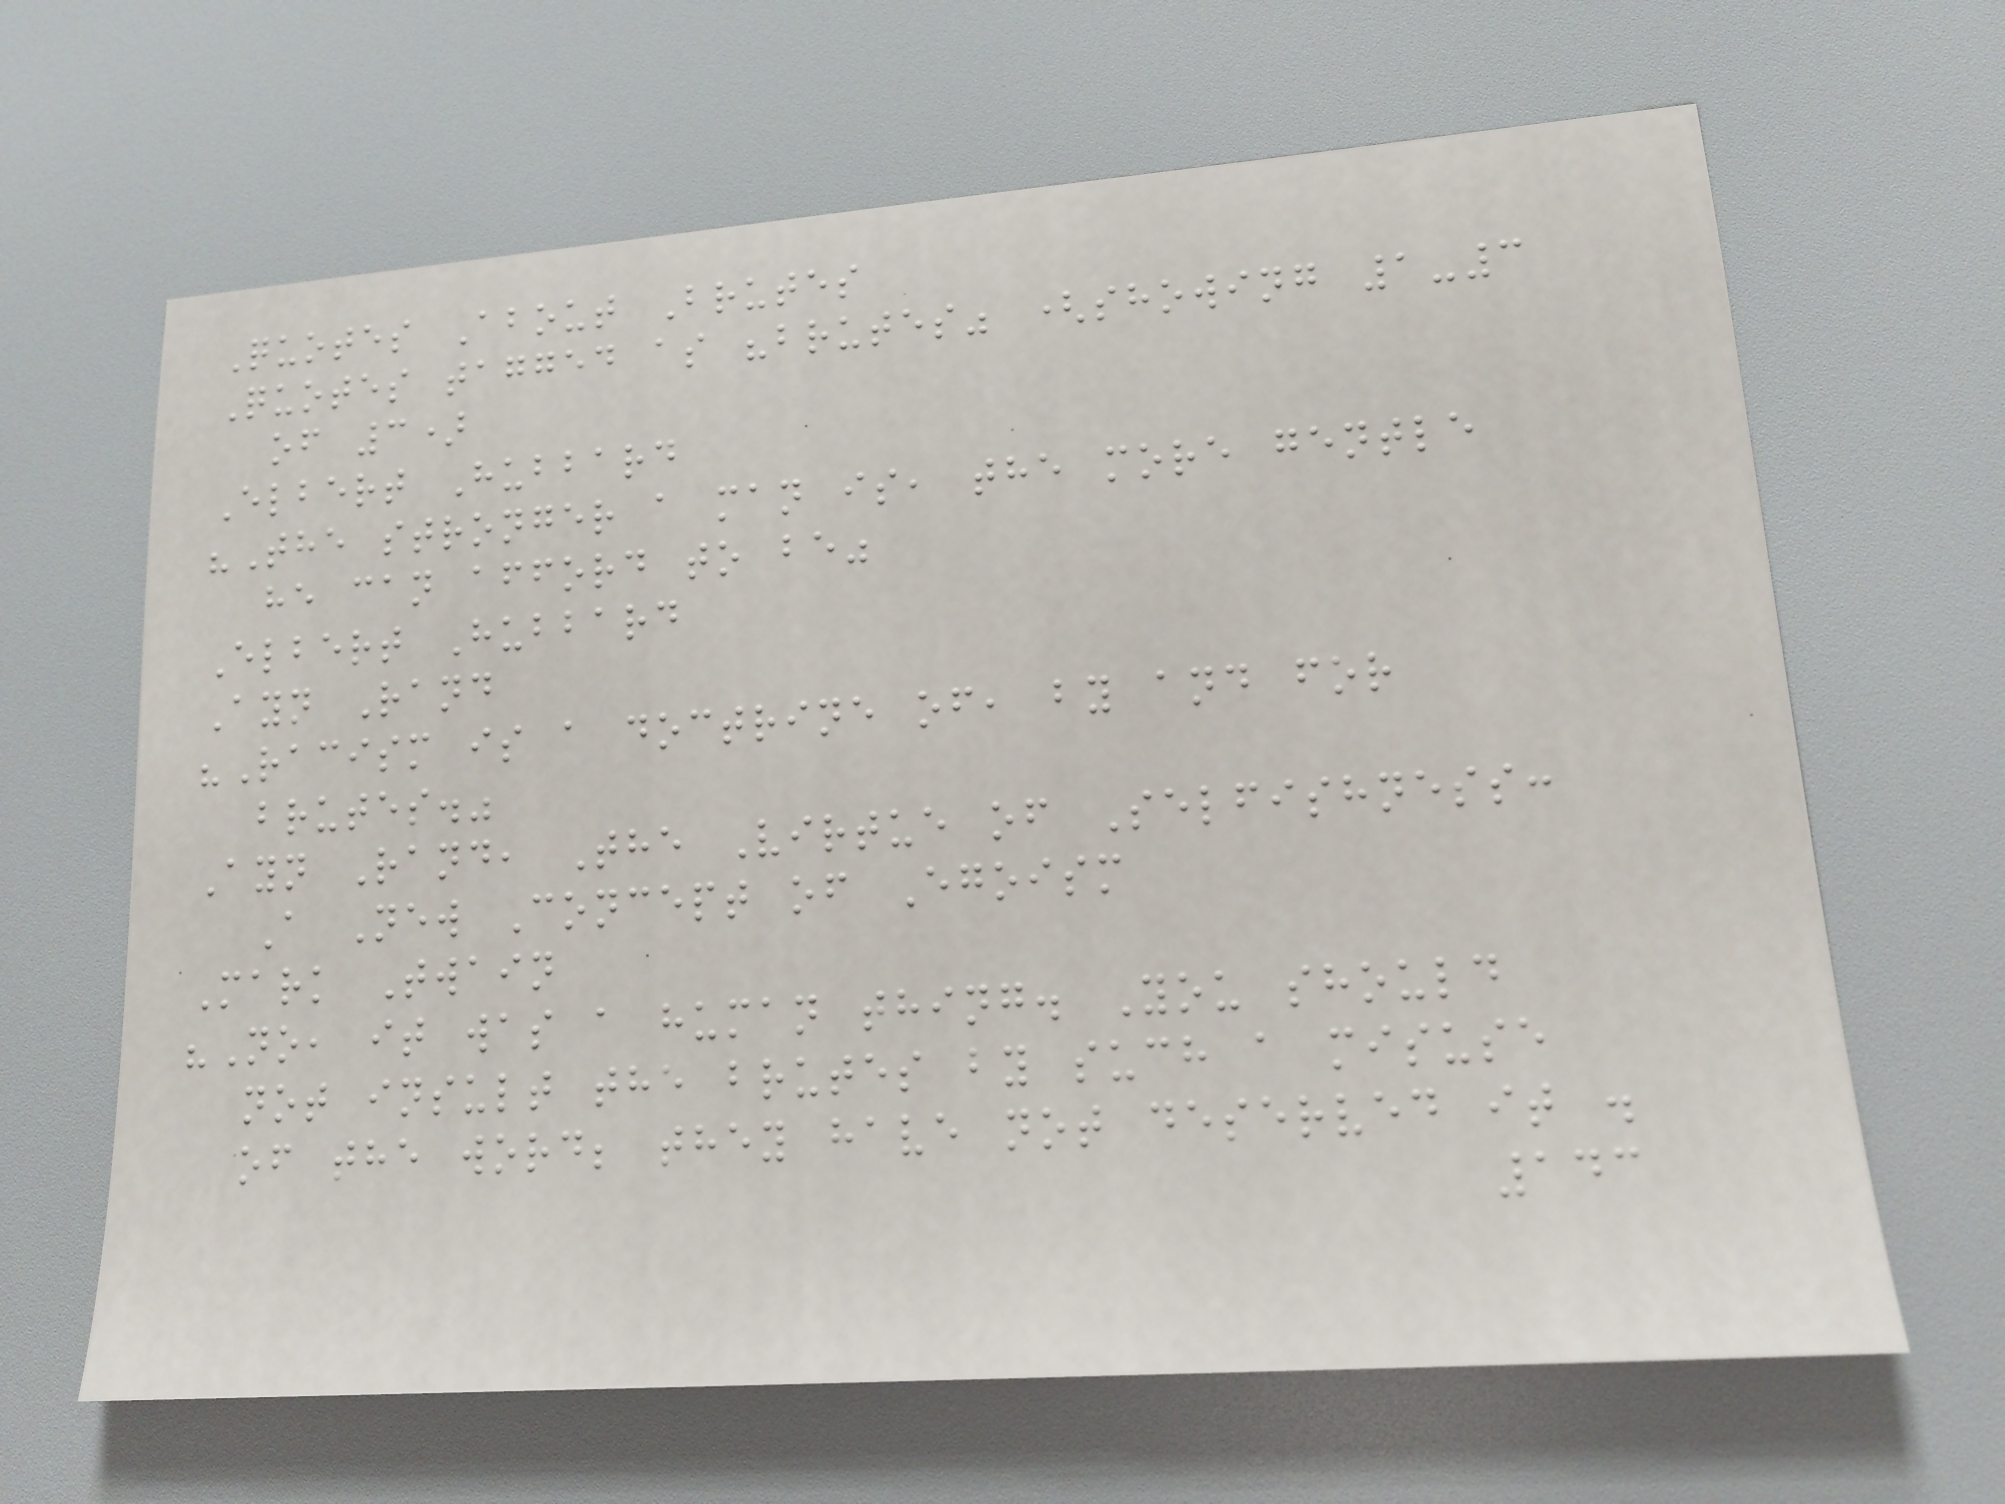Quotes About Brutes
Quotes tagged as "brutes" (showing 1-3
of 3)
Elbert Hubbard
"The stronger a man is, the more gentle
he can afford to be"
Elbert Hubbard
Ayn Rand
"Racism is a doctrine of, by and for
brutes."
Ayn Rand, The Virtue of Selfishness:
A New Concept of Egoism
Mark Twain
"No, it was a human thing. You should
not insult the brutes by such a misuse
of the word; they have not deserved it .
143
